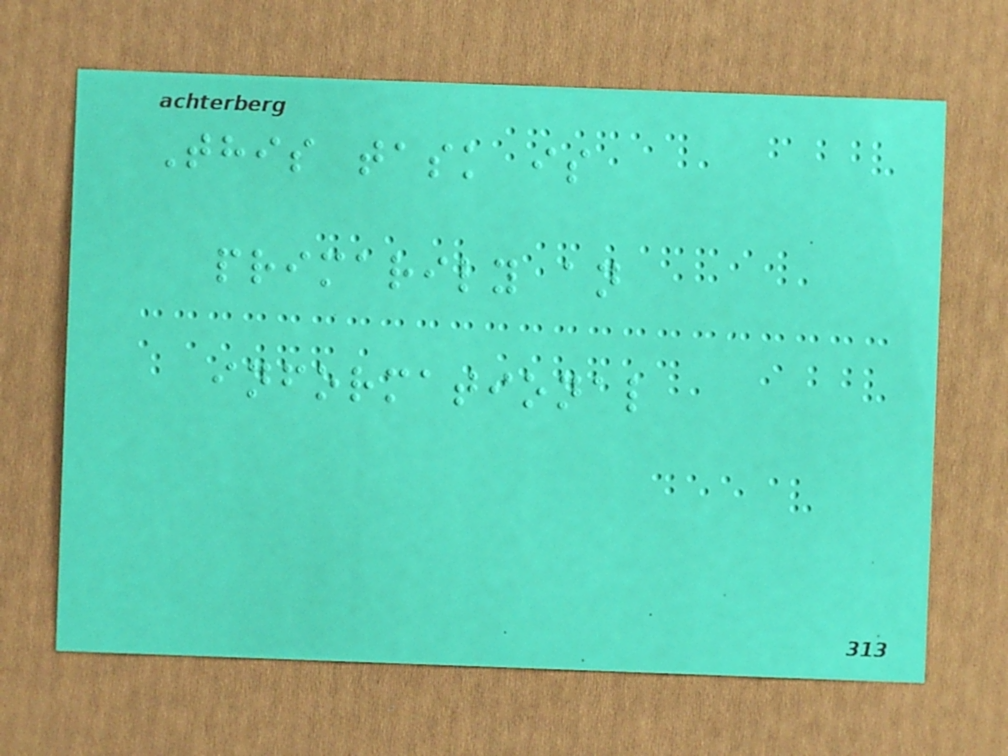This task is
primarily an
informational
